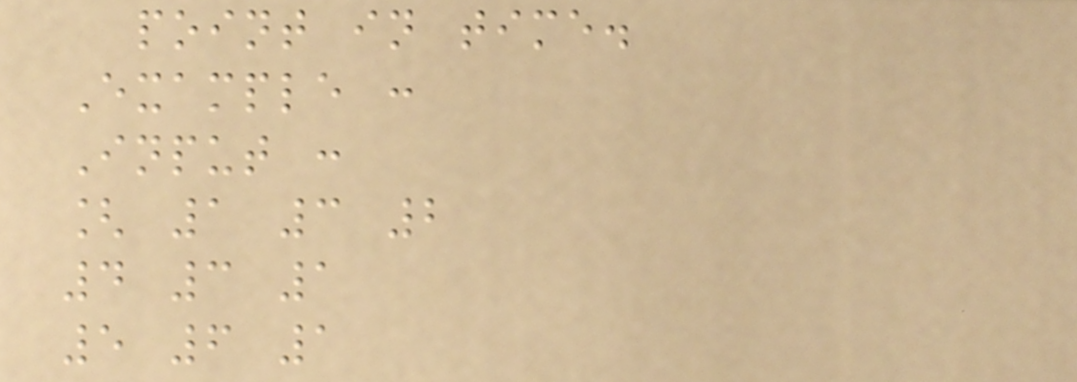point in time.
Example :
Input :
[ 1 3 2
4 3 1
5 6 1
